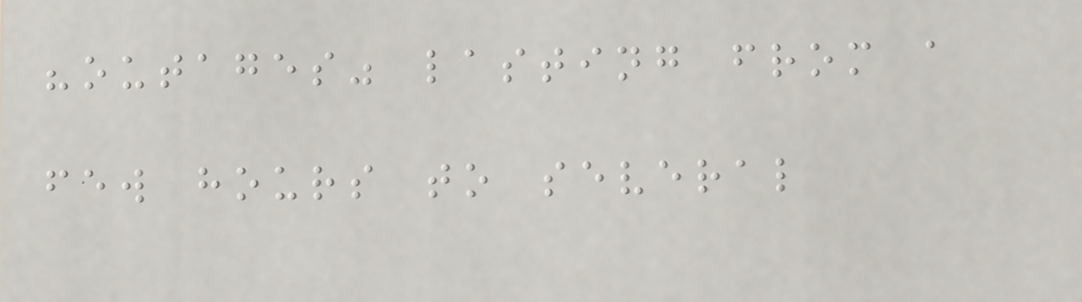"outages" lasting from a
few hours to several
